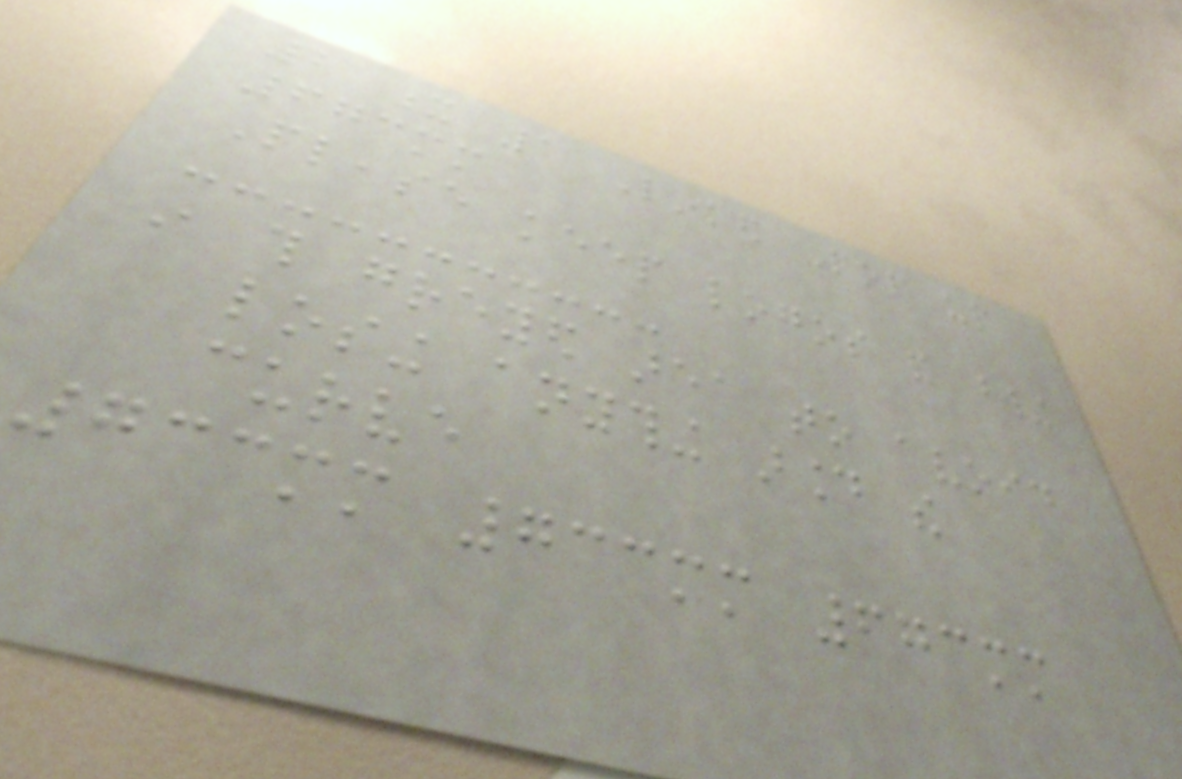2 x 1 Linked Pop up
673mm
Please keep logos and wording
in this greyed area to avoid
losing anything around the
curve
733mm 733mm 673mm
